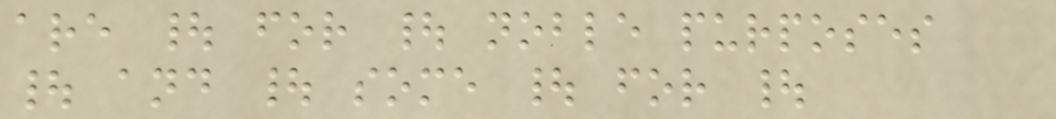are | for | noble purposes
| and | some | for |
